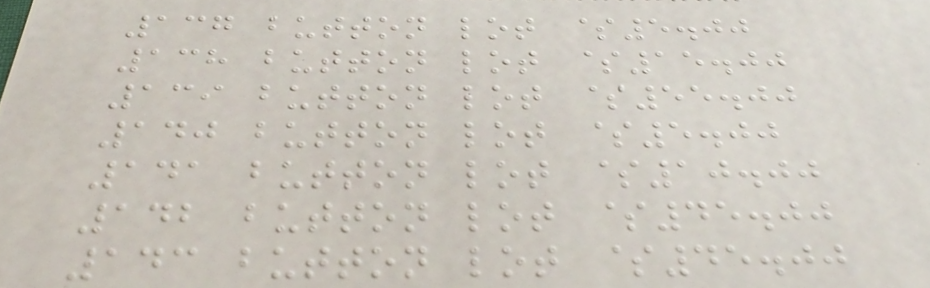137 button lot $5.00
138 button lot $15.00
139 button lot $55.00
140 button lot $5.00
141 button lot $10.00
142 button lot $45.00
143 button lot $45.00
